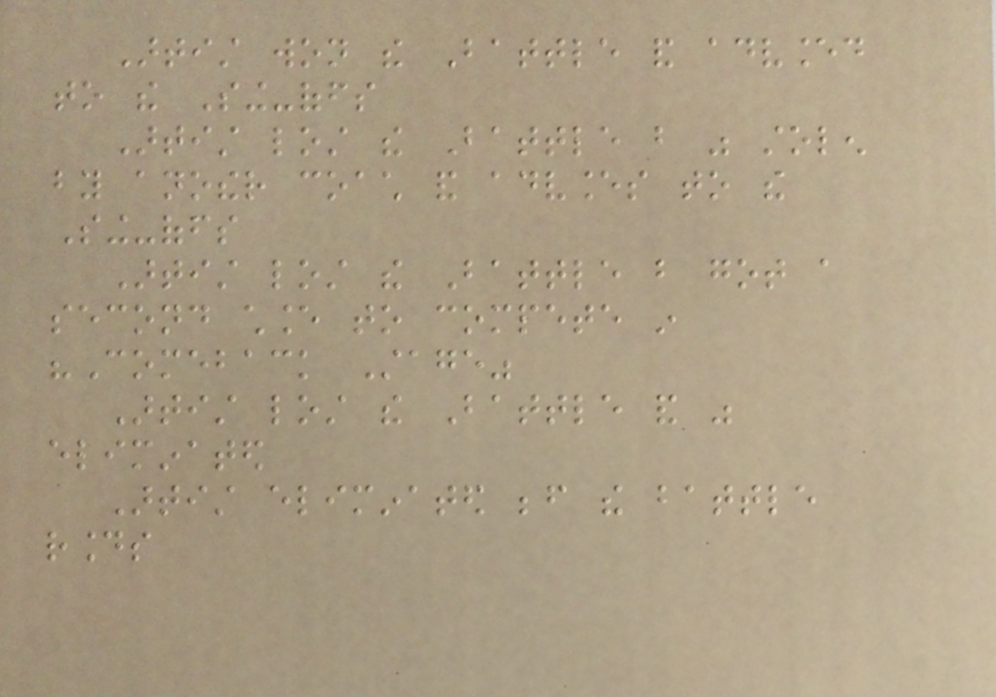Artist won the Battle and advanced
to the Sing-offs
Artist lost the Battle but was stolen
by another coach and advances to the
Sing-offs
Artist lost the Battle but got a
second chance to compete in
"Comeback Stage"
Artist lost the Battle and was
eliminated
Artist eliminated before the battle
rounds
